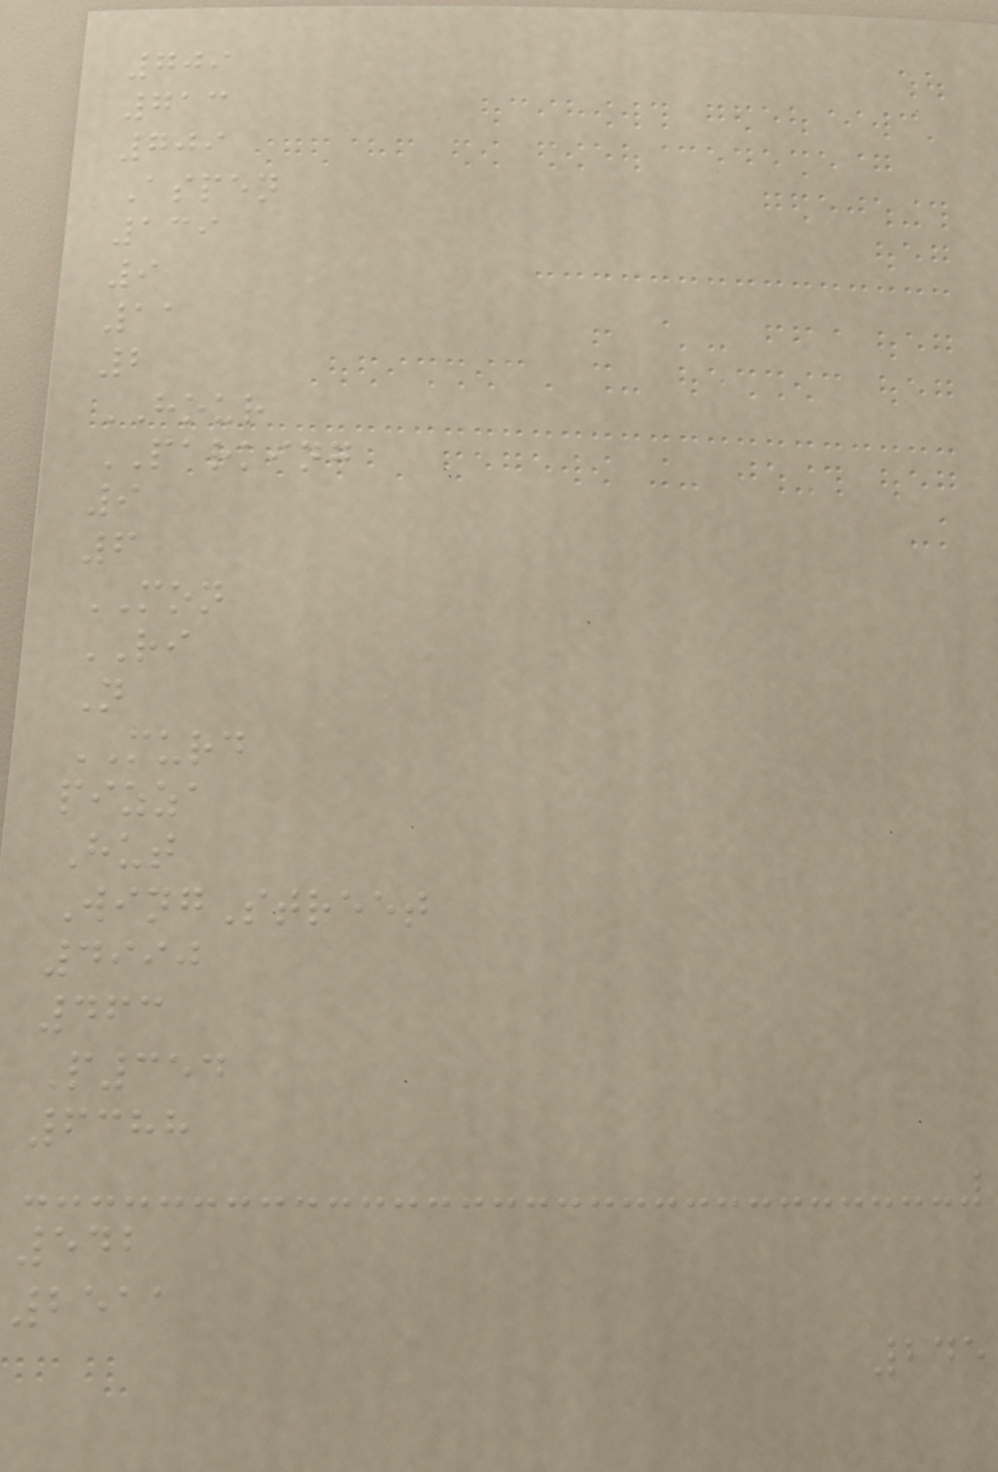709
713
709
Aspen
139
9
11
2
HOUR
PARKING
9
6
MON
RI
N
MURD
pizza
Hut
WingStreet
4990
463
P354
6388
542
2511
245
